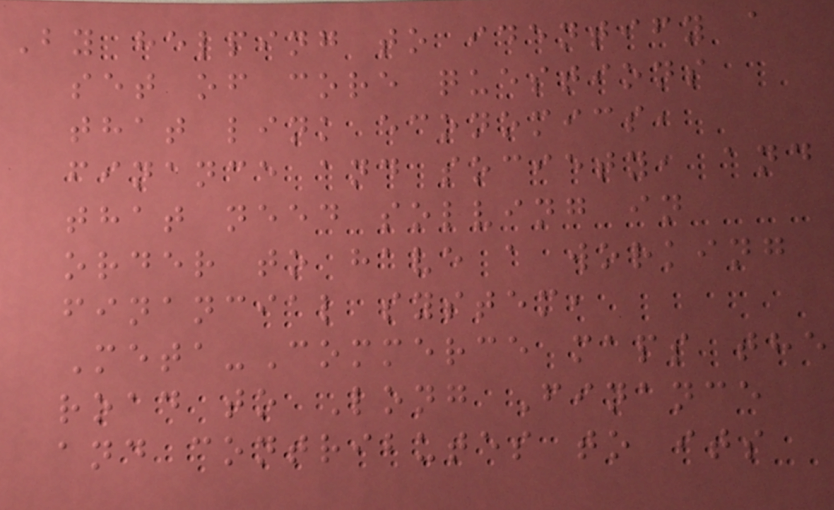By helping to identify a
set of core questions
that link economics,
finance and society, and
that need solving in
order to have a working
financial system,
Meta-Commerce maps the
road to Long Finance
and contributes to its
